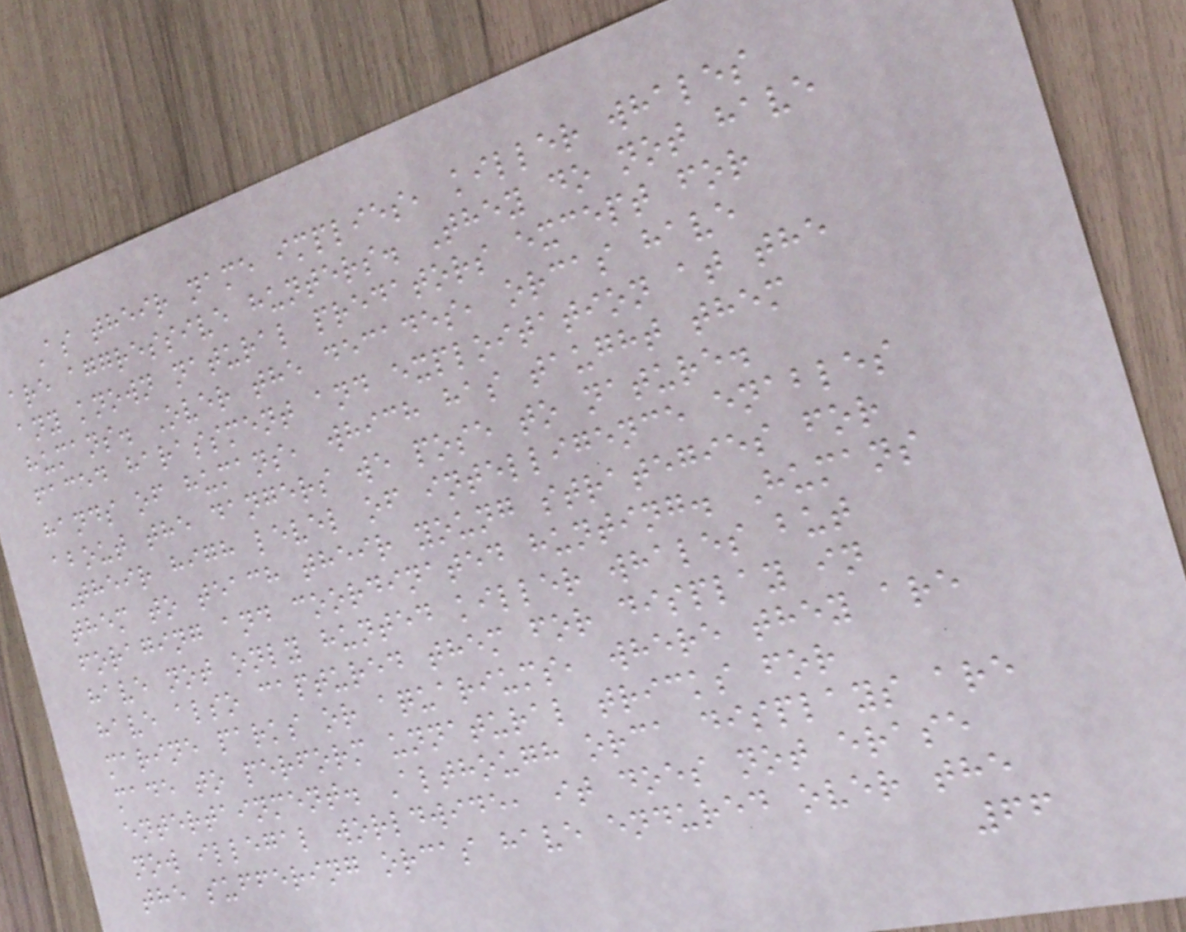As their name implies, killer whales
are aggressive hunters. They do not have
any known natural predators except for
humans. Over the decades, orcas have
faced harassment and exploitation at the
hands of humans, which has taught them
about the dangers we pose to nature.
Their high level of intelligence enables
them to teach their young strategies for
foraging and coordinated hunting. Humans
have not only hunted killer whales but
have also captured them for display in
marine parks or aquariums, where they are
made to perform unnatural tricks for
entertainment. Although orca displays are
now illegal worldwide, it does not erase
the suffering orcas have endured over the
66
